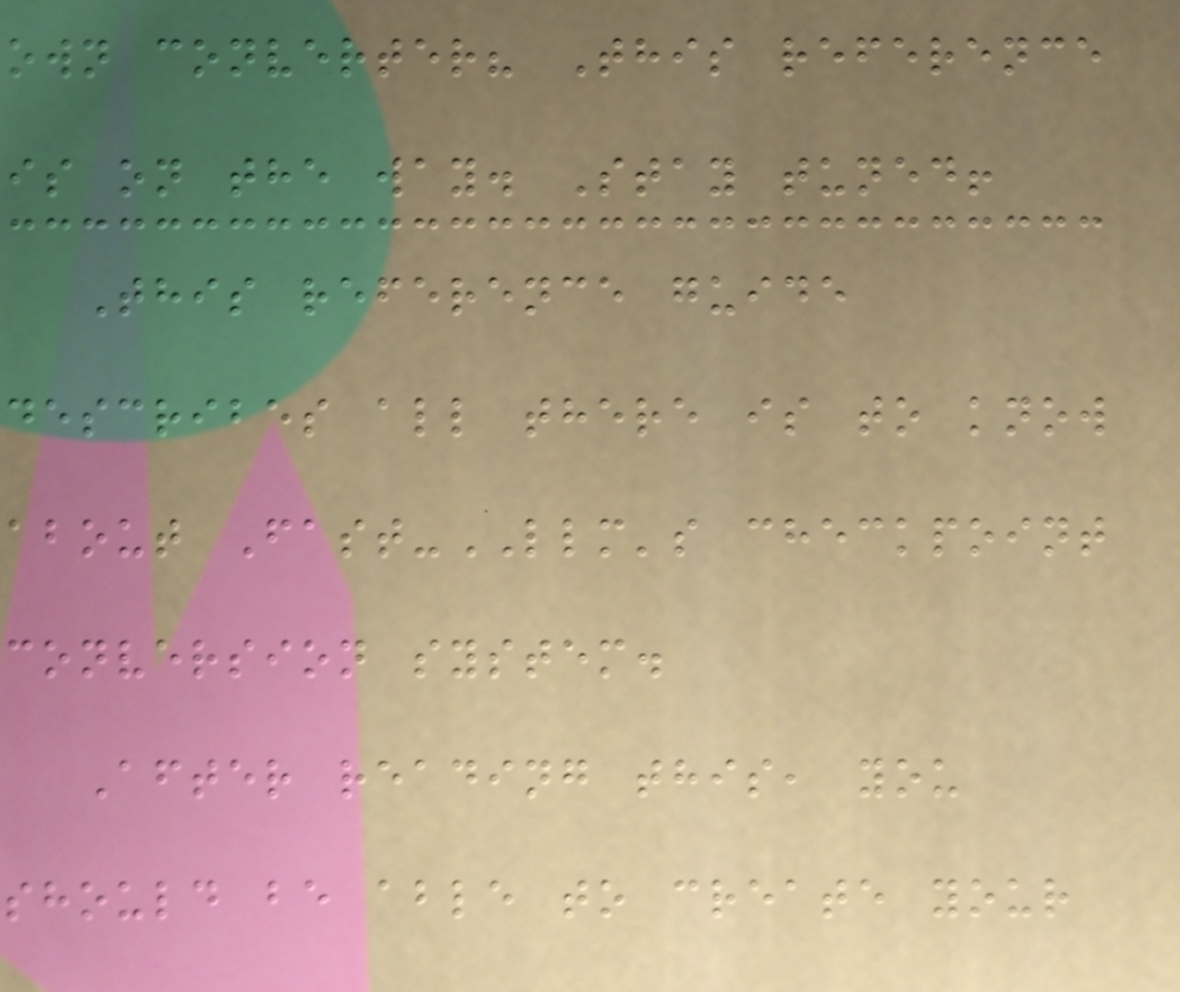own converter? This reference
is on the way. Stay tuned!
This reference guide
describes all there is to know
about Fast-LLM's checkpoint
conversion system.
After reading this, you
should be able to create your
